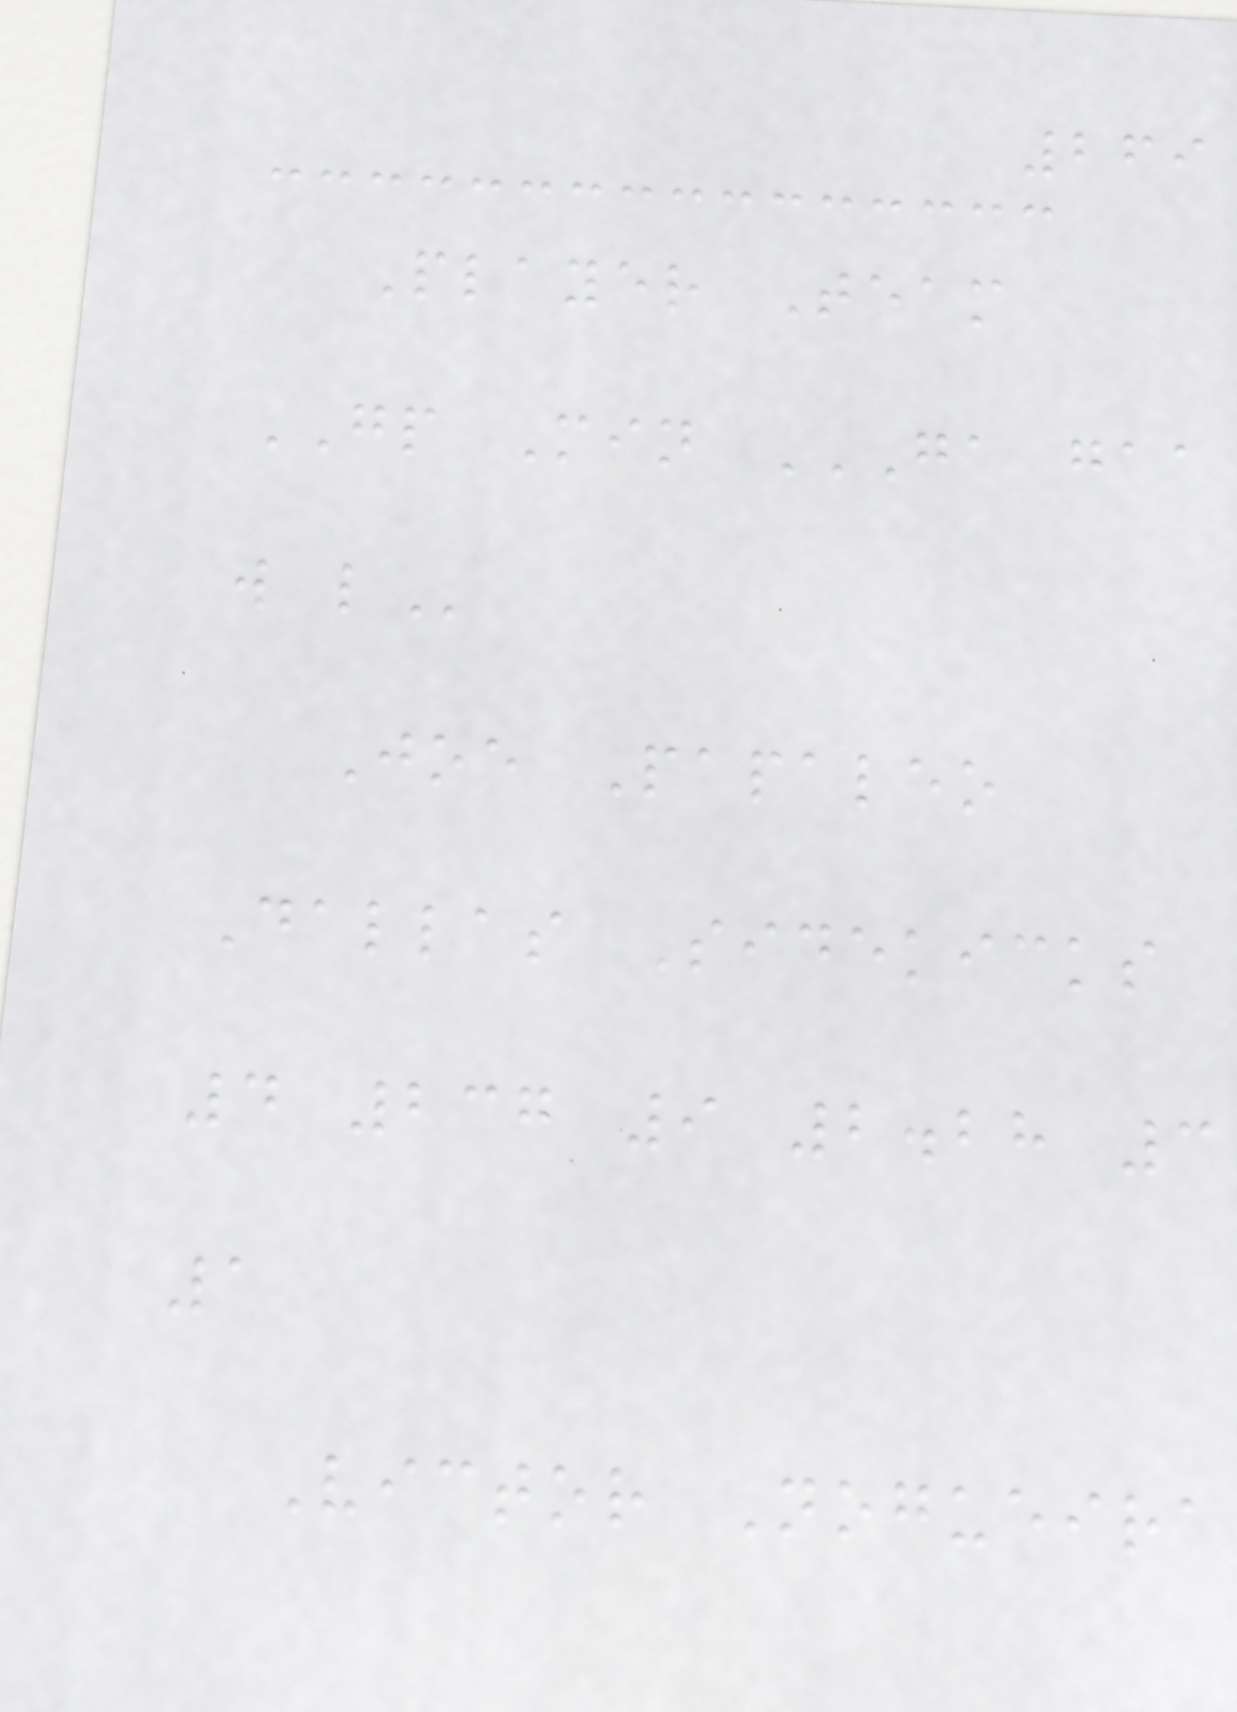269
Player Team
GP Min GA GAA
W L
Joe Papaleo
Dallas Sidekicks
4 237 9 2.28 3
1
Victor Nogueira
